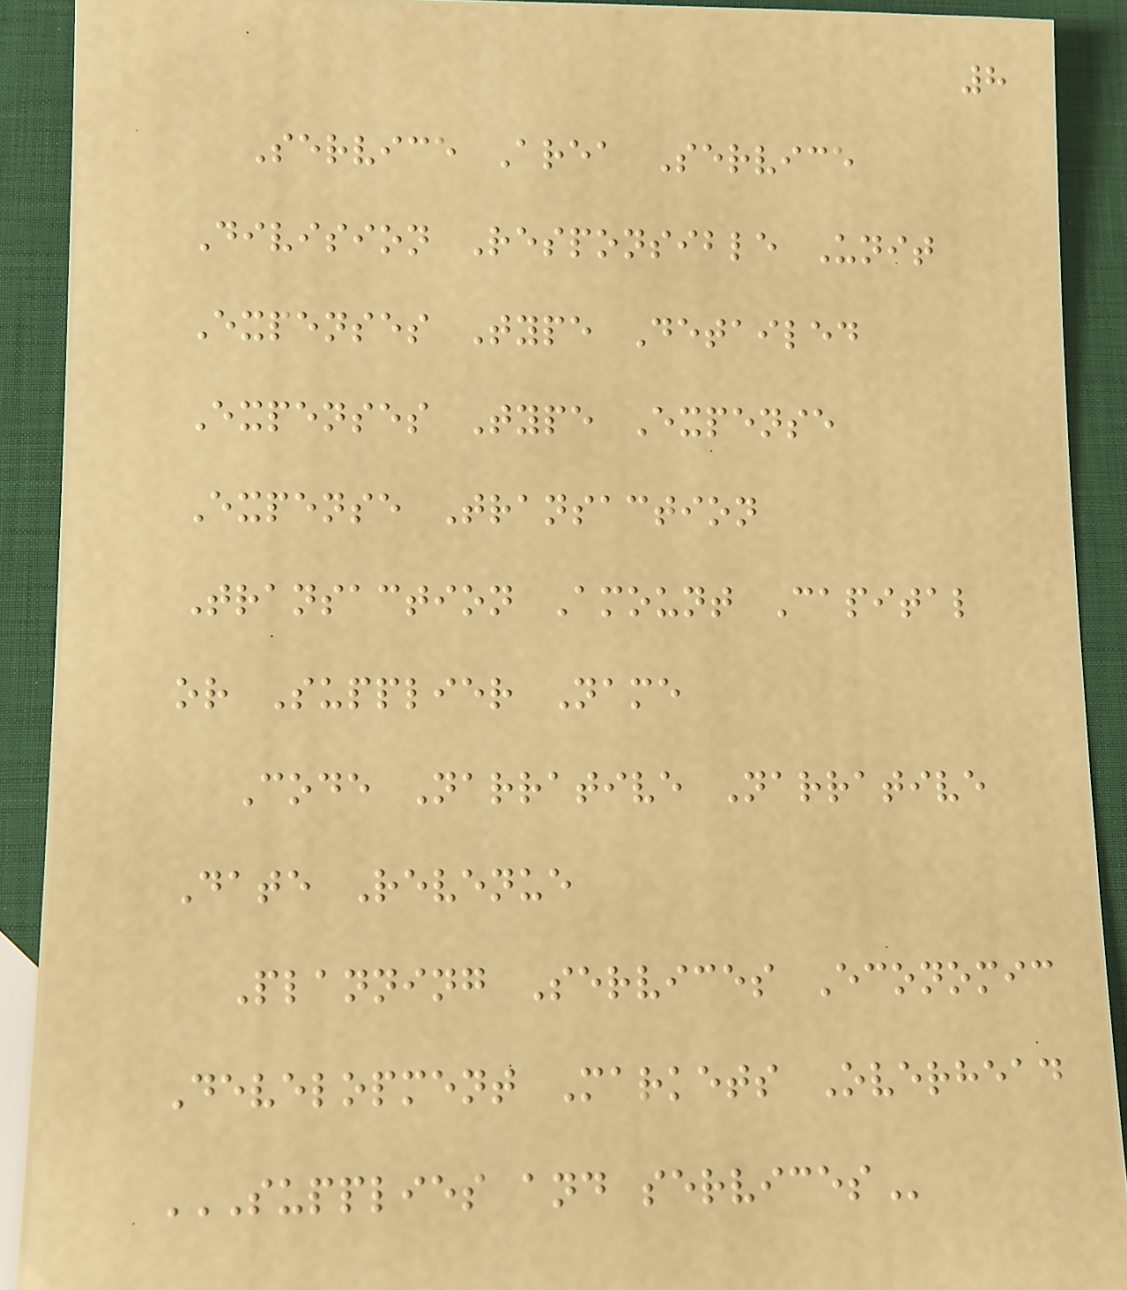8
Service Area Service
Division Responsible Unit
Expenses Type Detailed
Expenses Type Expense
Expense Transaction
Transaction Amount Capital
or Supplier Name
Code Narrative Narrative
Date Revenue
Planning Services Economic
Development Markets Overhead
SUPPLIES AND SERVICES
